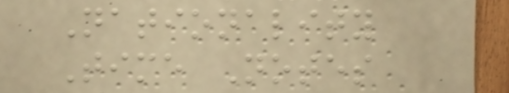Nationality
Time Notes
